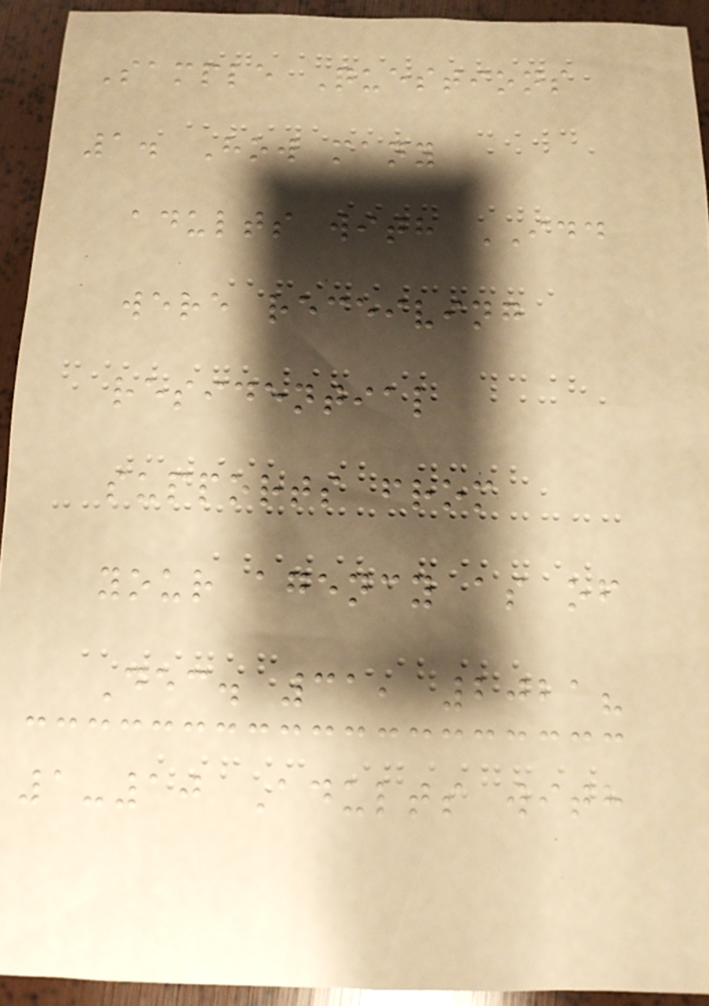Sample Questions
1. How many
adults with IDD
were receiving
residential
supports from
your agency as of
Dec. 31, 2021?
1-10 Adults with
